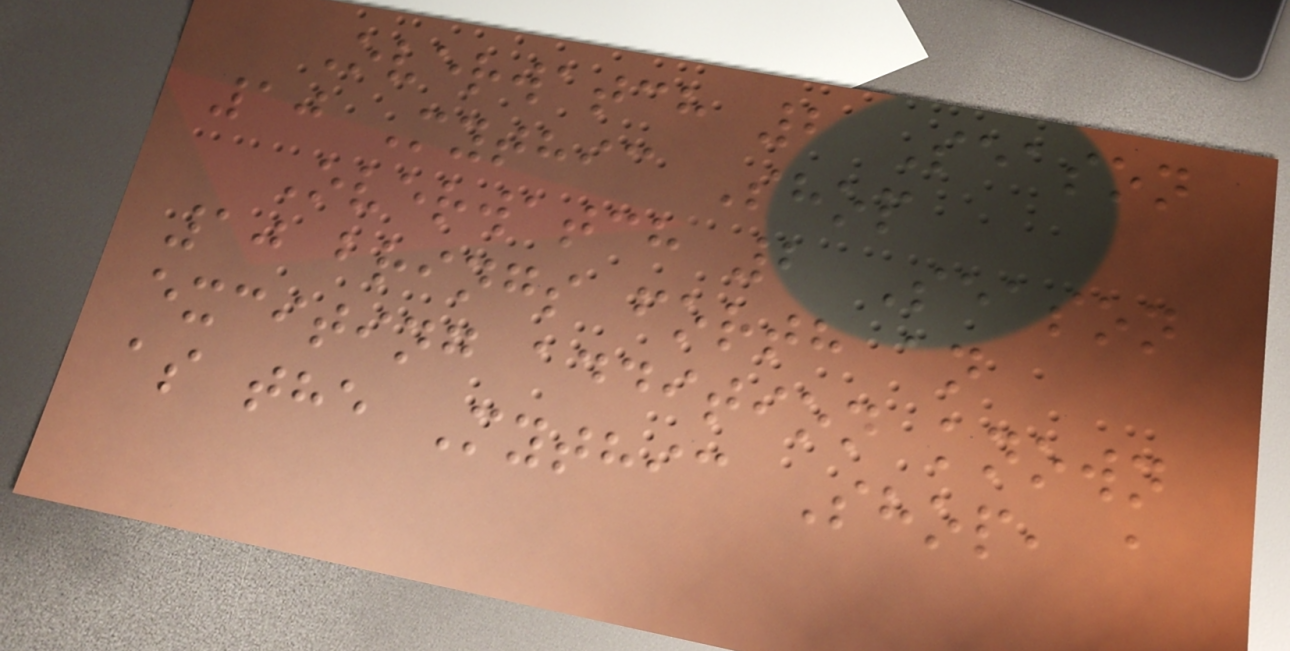Overwatch 2 Season
10 Mythic Shop
Overwatch 2 Season
10 brings forth an
exciting addition known
as the Mythic Shop, a
